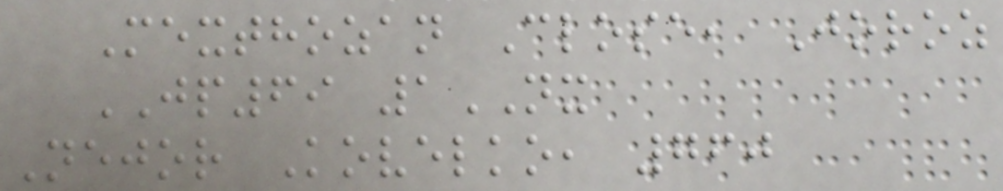Mexthozan Close, Joroz
JP69 1NX
Nejor Kovelko, 760
